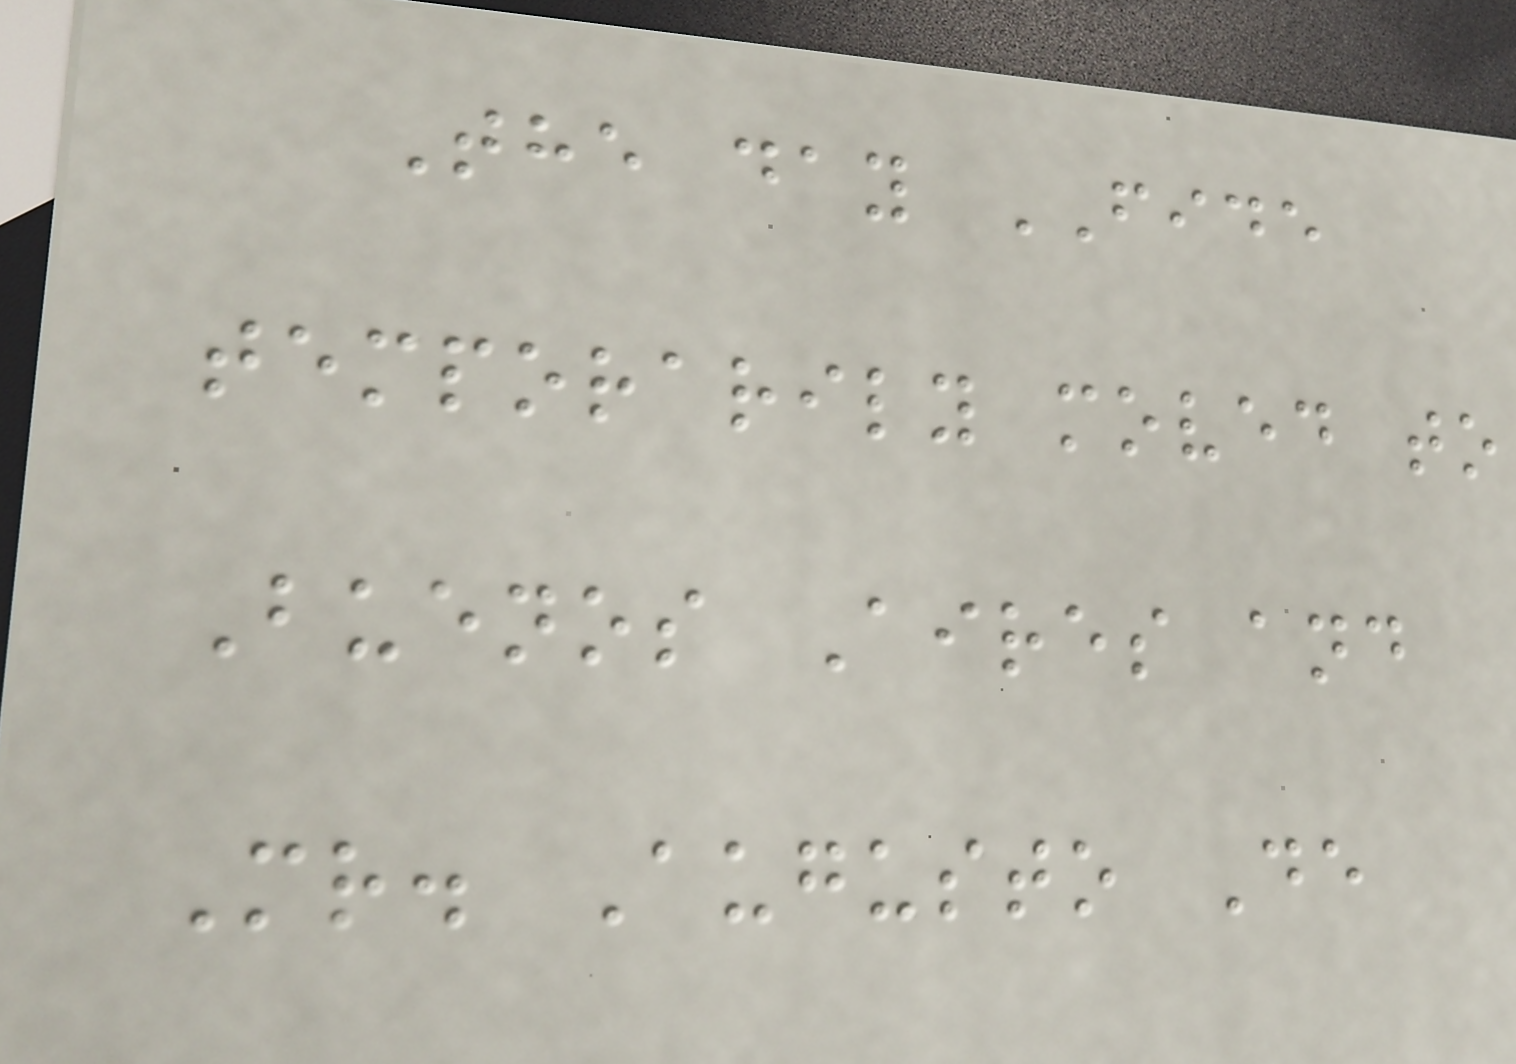The day FIDE
temporarily moved to
Buenos Aires and
Mr. Augusto De
